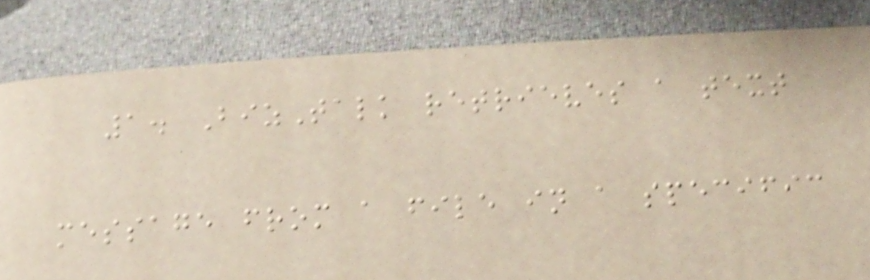1. BizTalk retrieves a text
message from a file in a specific
